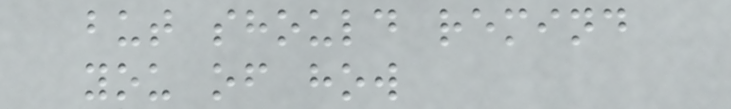but should remind
you of how
